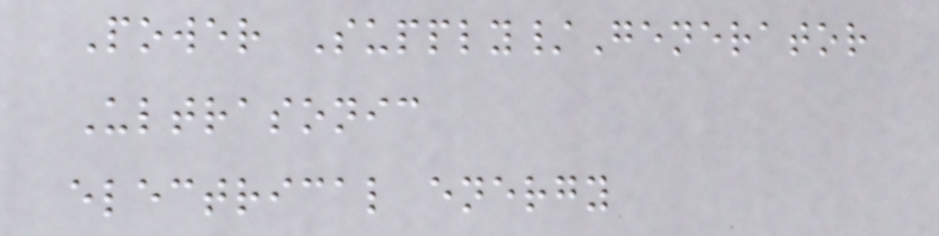Power Supply/Generator
Ultrasonic
electrical energy
